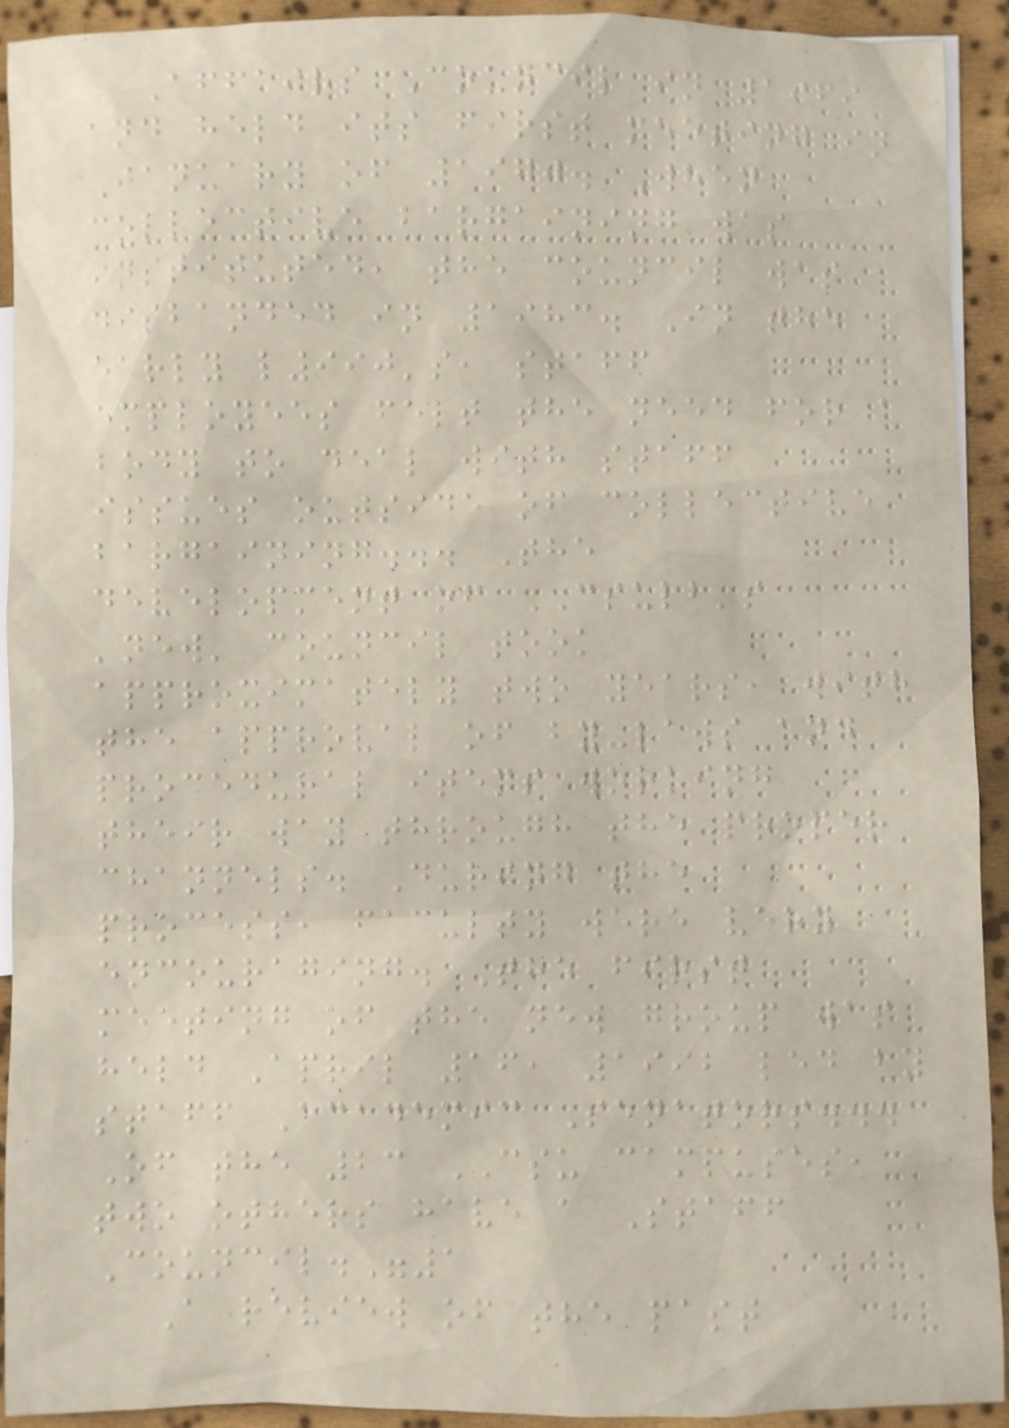Affairs Council in 1969
and held its first meeting in
January of 1970. When
collective bargaining was
instituted, the council was
disbanded in 1983. In the
early l990's, staff
employees felt the need for a
body to deal with staff
issues outside of collective
bargaining... The
development of CSULB's
'new' council took
approximately two years, with
the approval of by-laws and
procedural items working
their way through the proper
channels. During the
process, faculty were very
encouraging. The first
meeting of the new group was
held April 16, 1992 led by
staff Academic Senators...
Of the 23 CSU campuses,
two others have a Staff
Council."1
A review of the past
